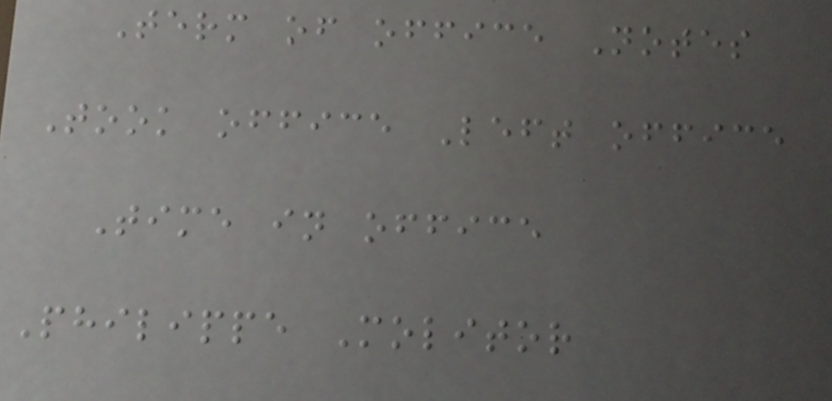Term of office Notes
Took office Left office
Time in office
Philippe Molitor
